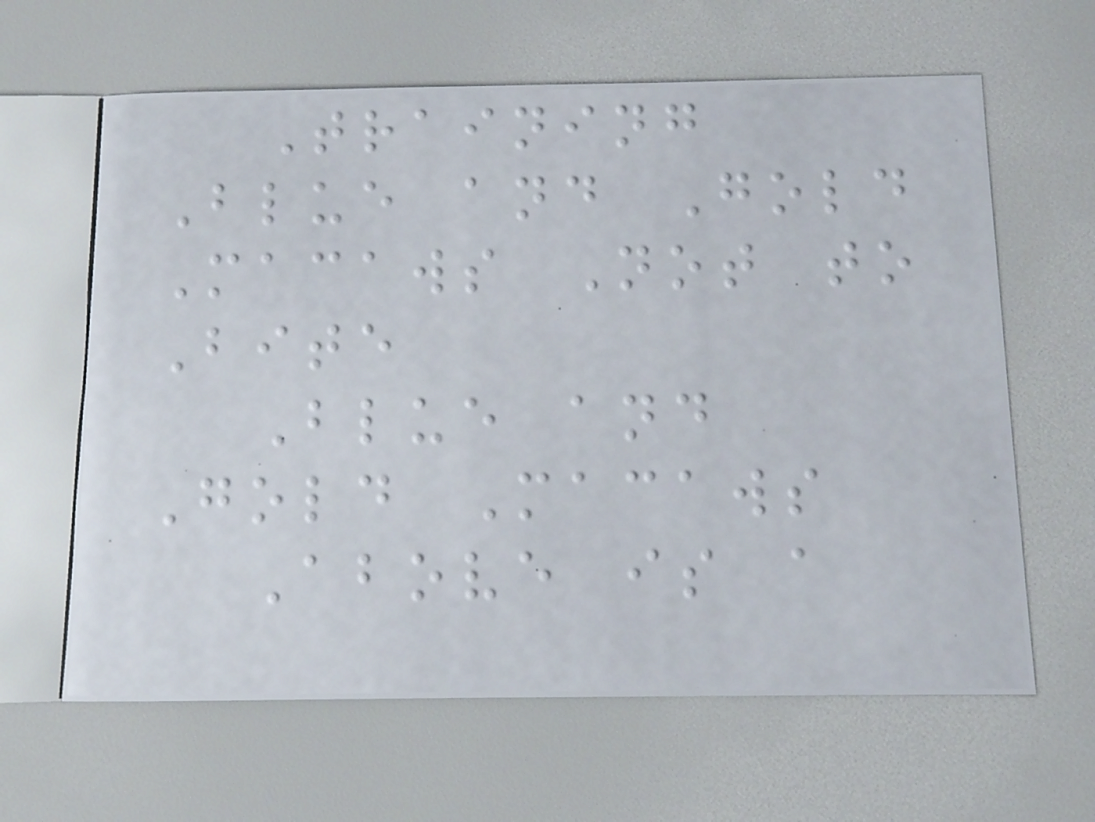Training
Blue and Gold
Macaws Not to
Bite
Blue and
Gold Macaws
Above is a
